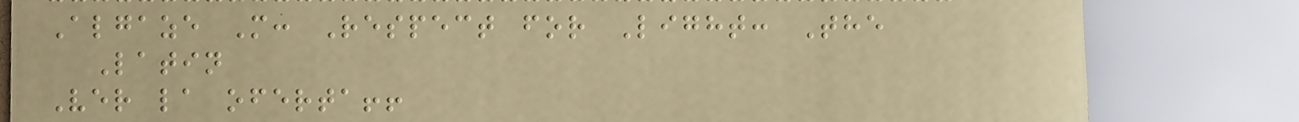Algaze M: Respect for Light: The
Latin
Ver la oferta!!
